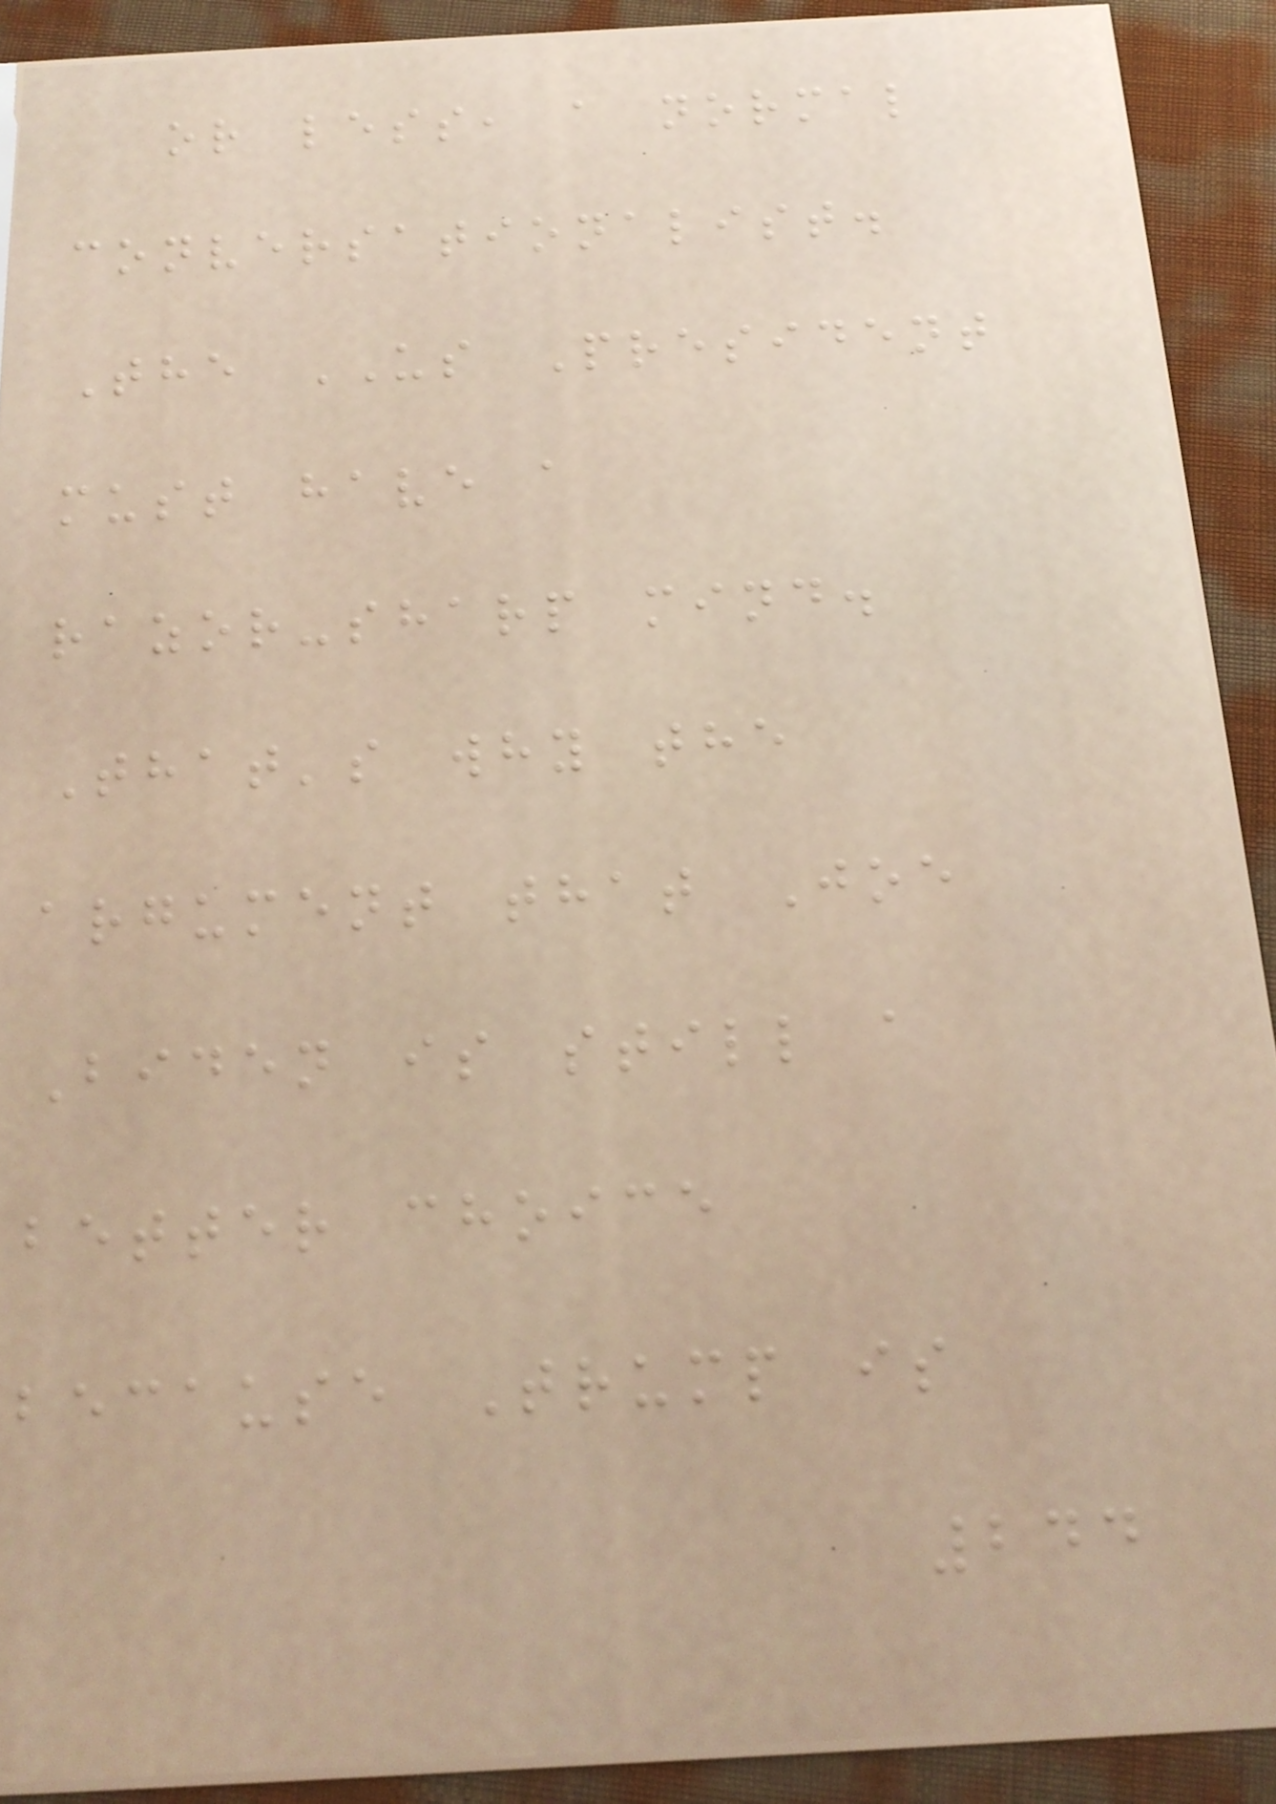or less, a normal
conversationalist.
The US President
must have a
razor-sharp mind.
That's why the
argument that Joe
Biden is still a
better choice
because Trump is
244
